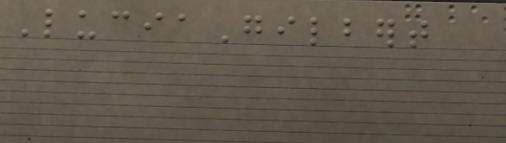LuciaGilbert
